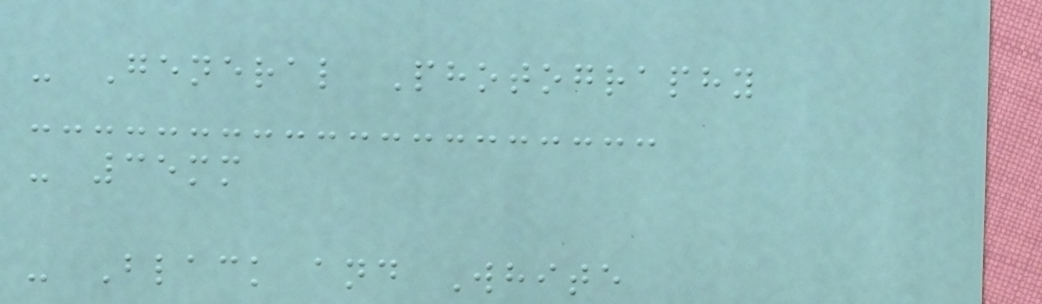- General Photography
- 35mm
- Black and White
